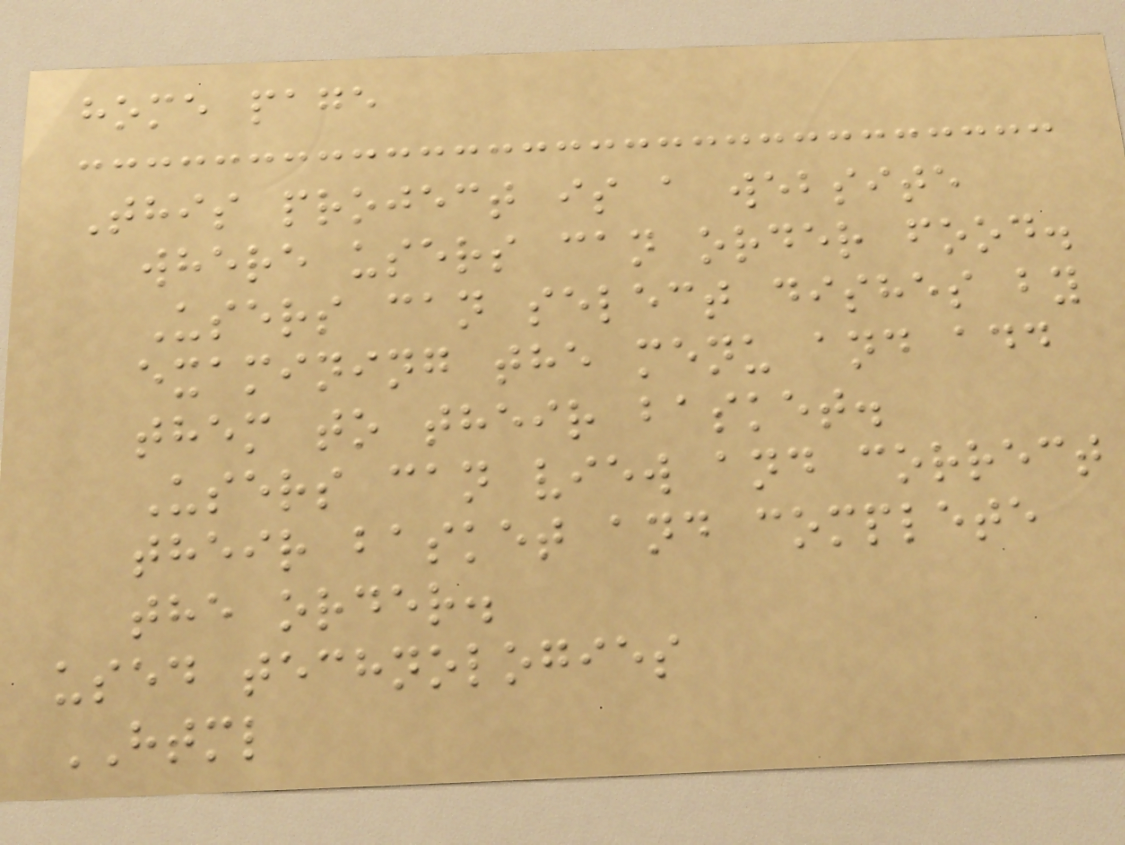home page
This project is a website
where users can order food.
Users can select dishes by
examining the menu and add
them to their basket.
Users can view and correct
their basket and complete
the order.
used technologies
HTML
